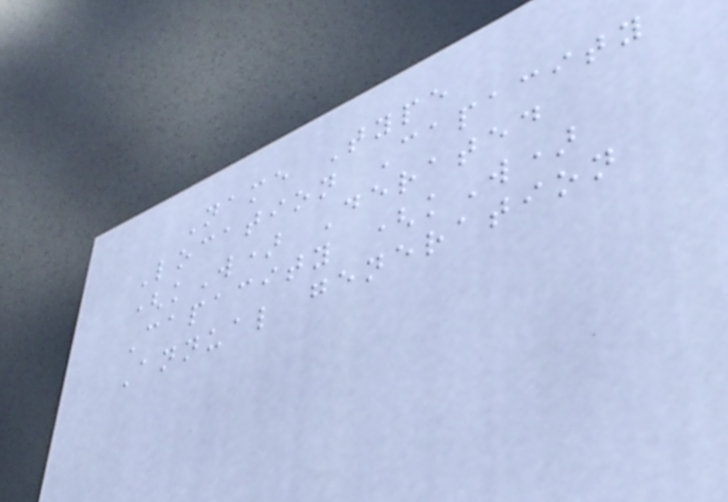Name Type
Location Capacity
(kW) Derated
Capacity (kW)
Annual generation
